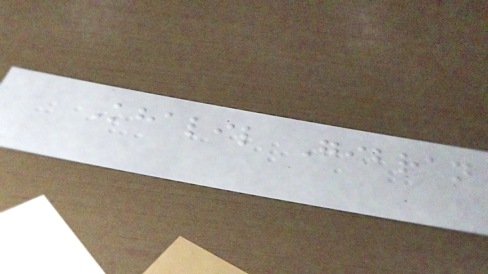Khalil Gibran
